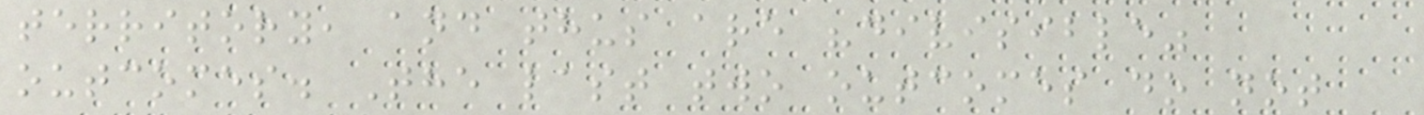territory, and thus are "divisible"
outcomes. The last two outcomes do not
